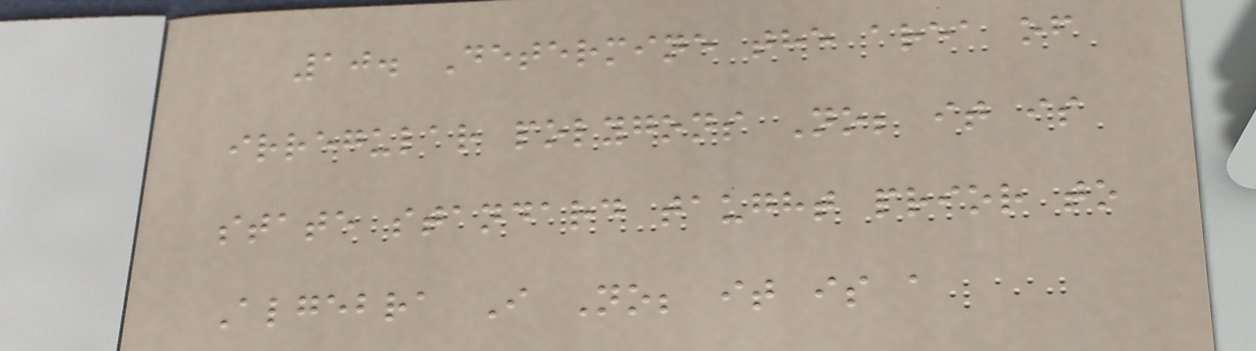10. Determine the area of
irregular polygons No; it is
state standard taught prior to
Algebra I No; it is a
